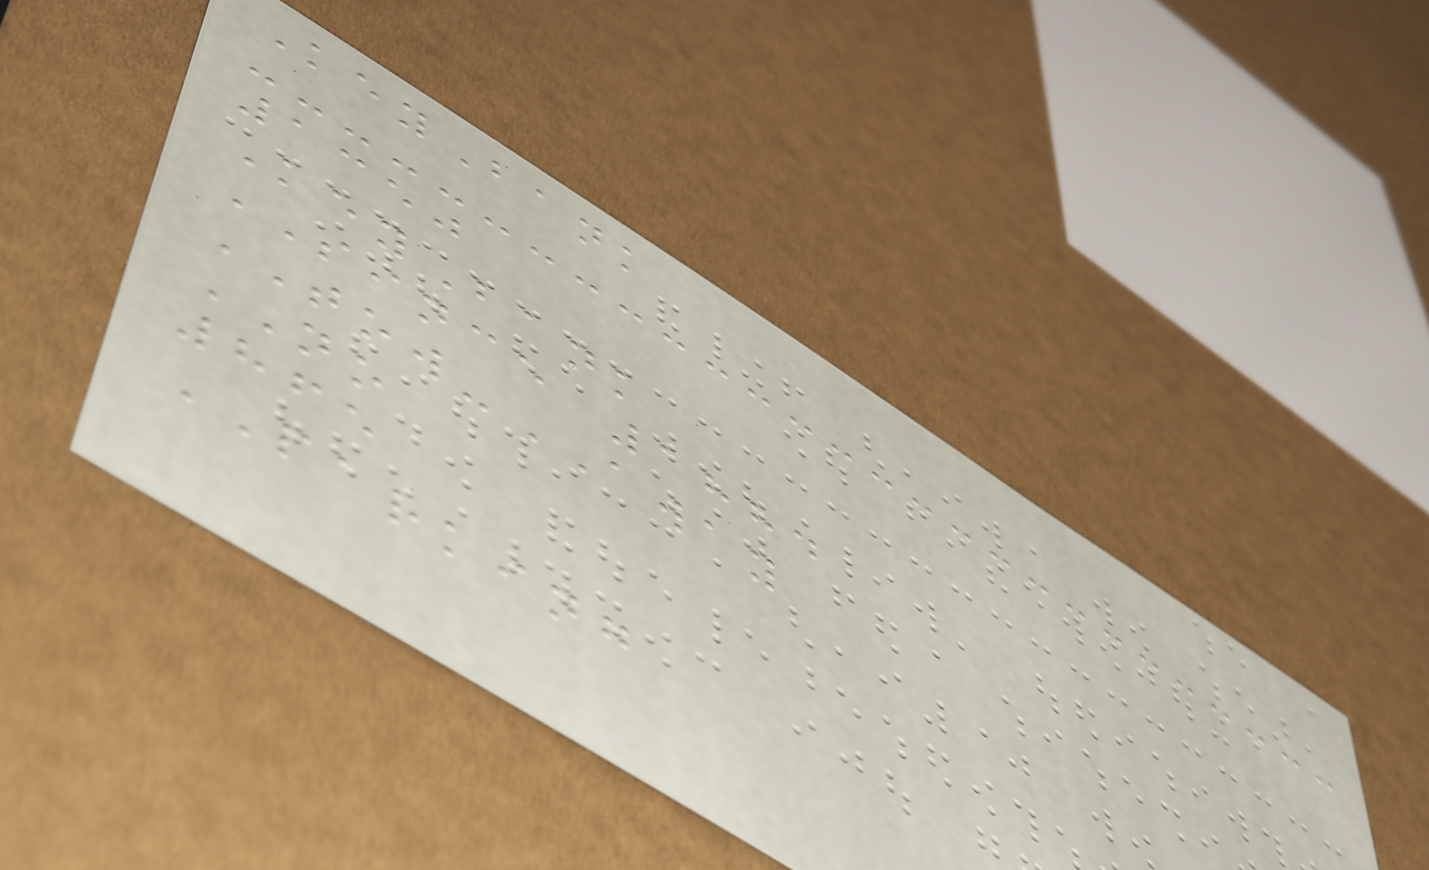KeyBank
1350
KeyBank
SINCE 1884
TOW-AWAY
NO
865
PARKING
